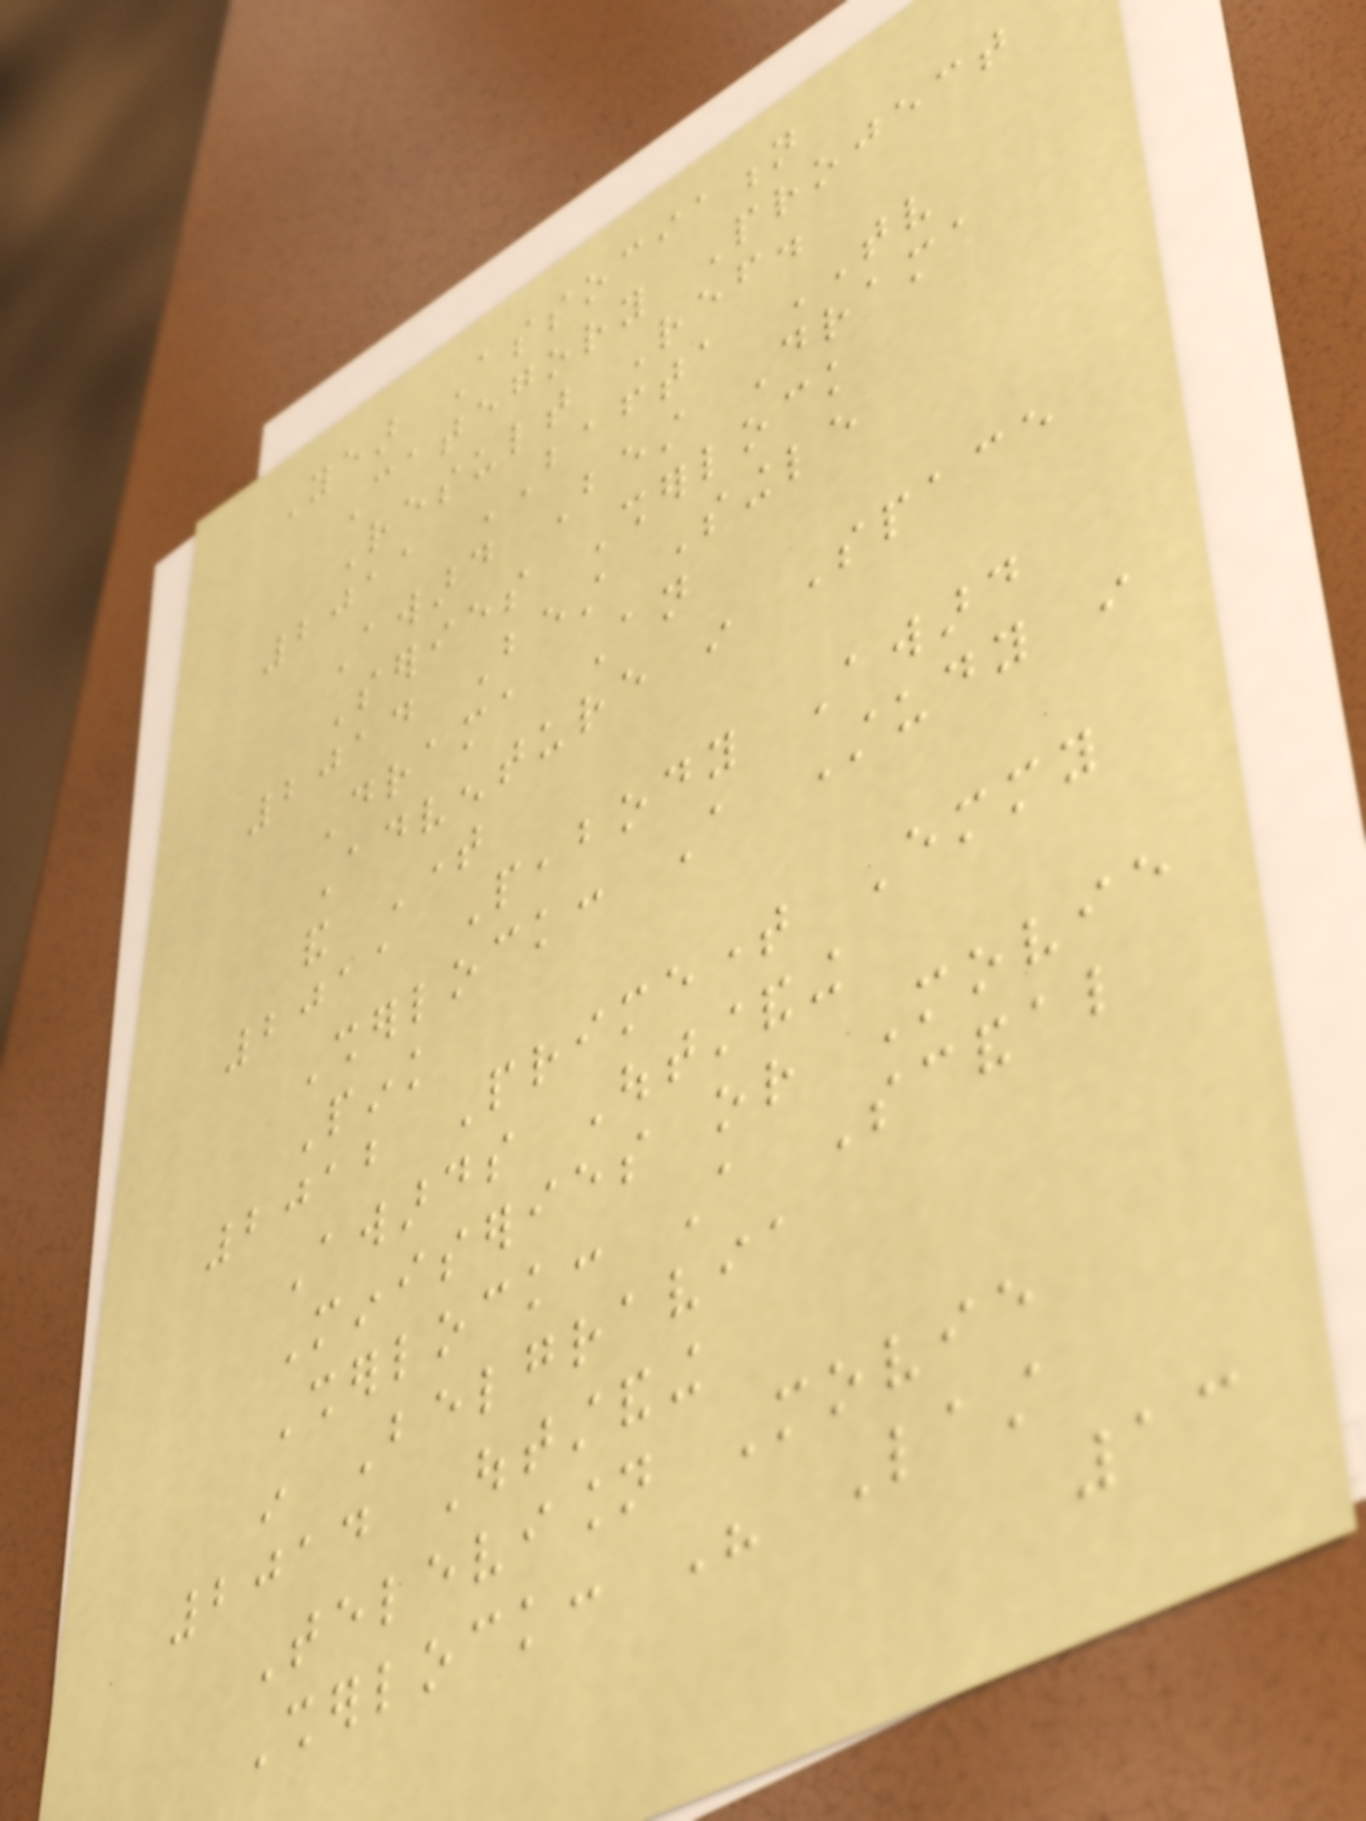Year Association
Category Project
Result Ref.
2011 BAFTA TV
Award Best Drama
Series Sherlock
2014 Best Single
Drama An
Adventure in Space
and Time
2011 Peabody Award
Sherlock: A Study in
Pink
2012 Primetime Emmy
Awards Outstanding
Miniseries or Movie
Sherlock: A Scandal
in Belgravia
2014 Outstanding
Television Movie
Sherlock: His Last
13
